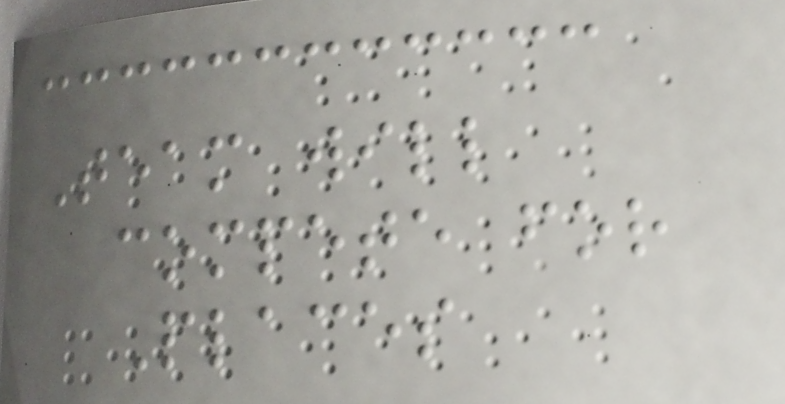Team will
compete for
Places
